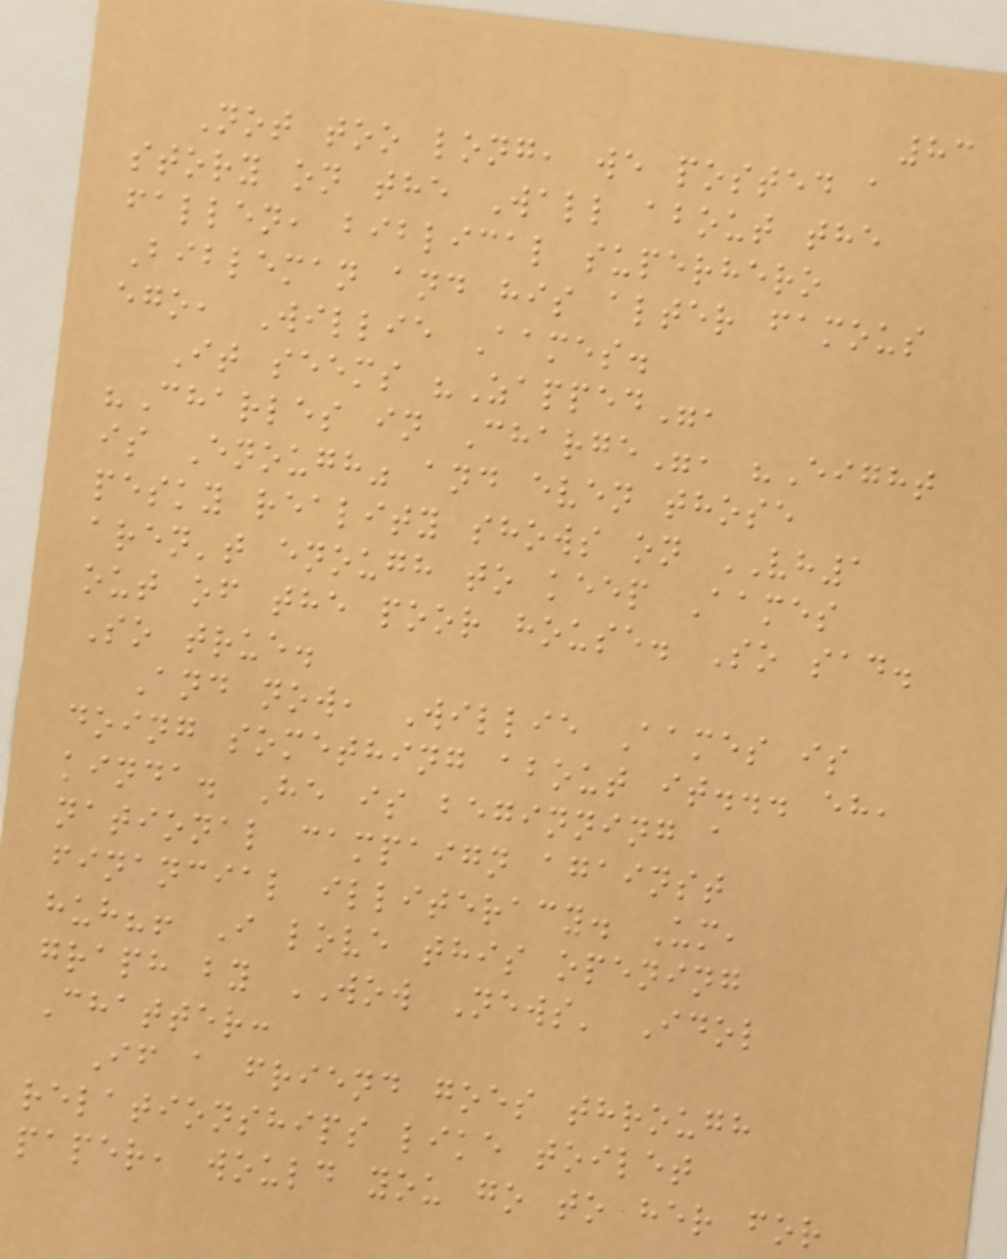83
Not too long, we posted a
story on the Wall about the
fallen, biblical superhero
Bibleman and his alter famous
ego, Willie Aames.
It seems "Zapped",
"Charles in Charge", "Eight
is Enough" and even those
pesky reality shows on VH1
aren't enough to keep Aames
out of the poor house. So sad.
So true.
And now, Willie Aames is
doing something about it... eh,
kinda. He is beginning a
national campaign against
financial illiteracy. Um,
huh?! I love this opening
graph by WOW News' Idol
Chatter:
If a friend goes through
relationships like toilet
paper, would you go to her for
